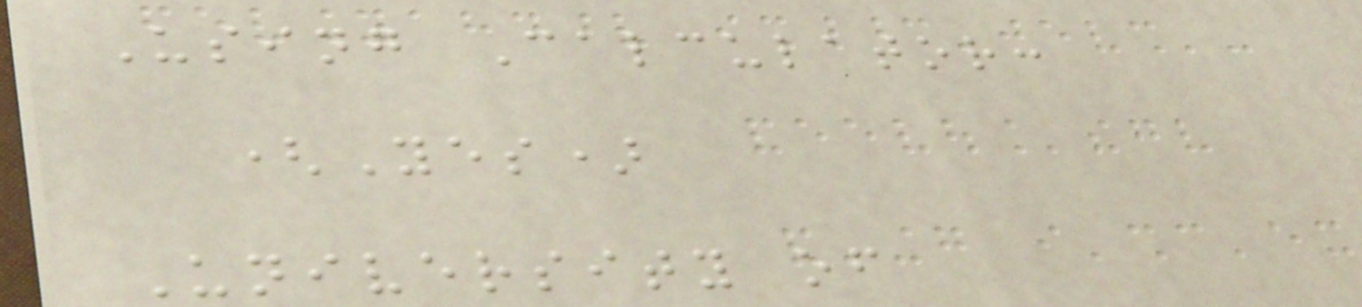Using Calculator:
(Yes)
University of
